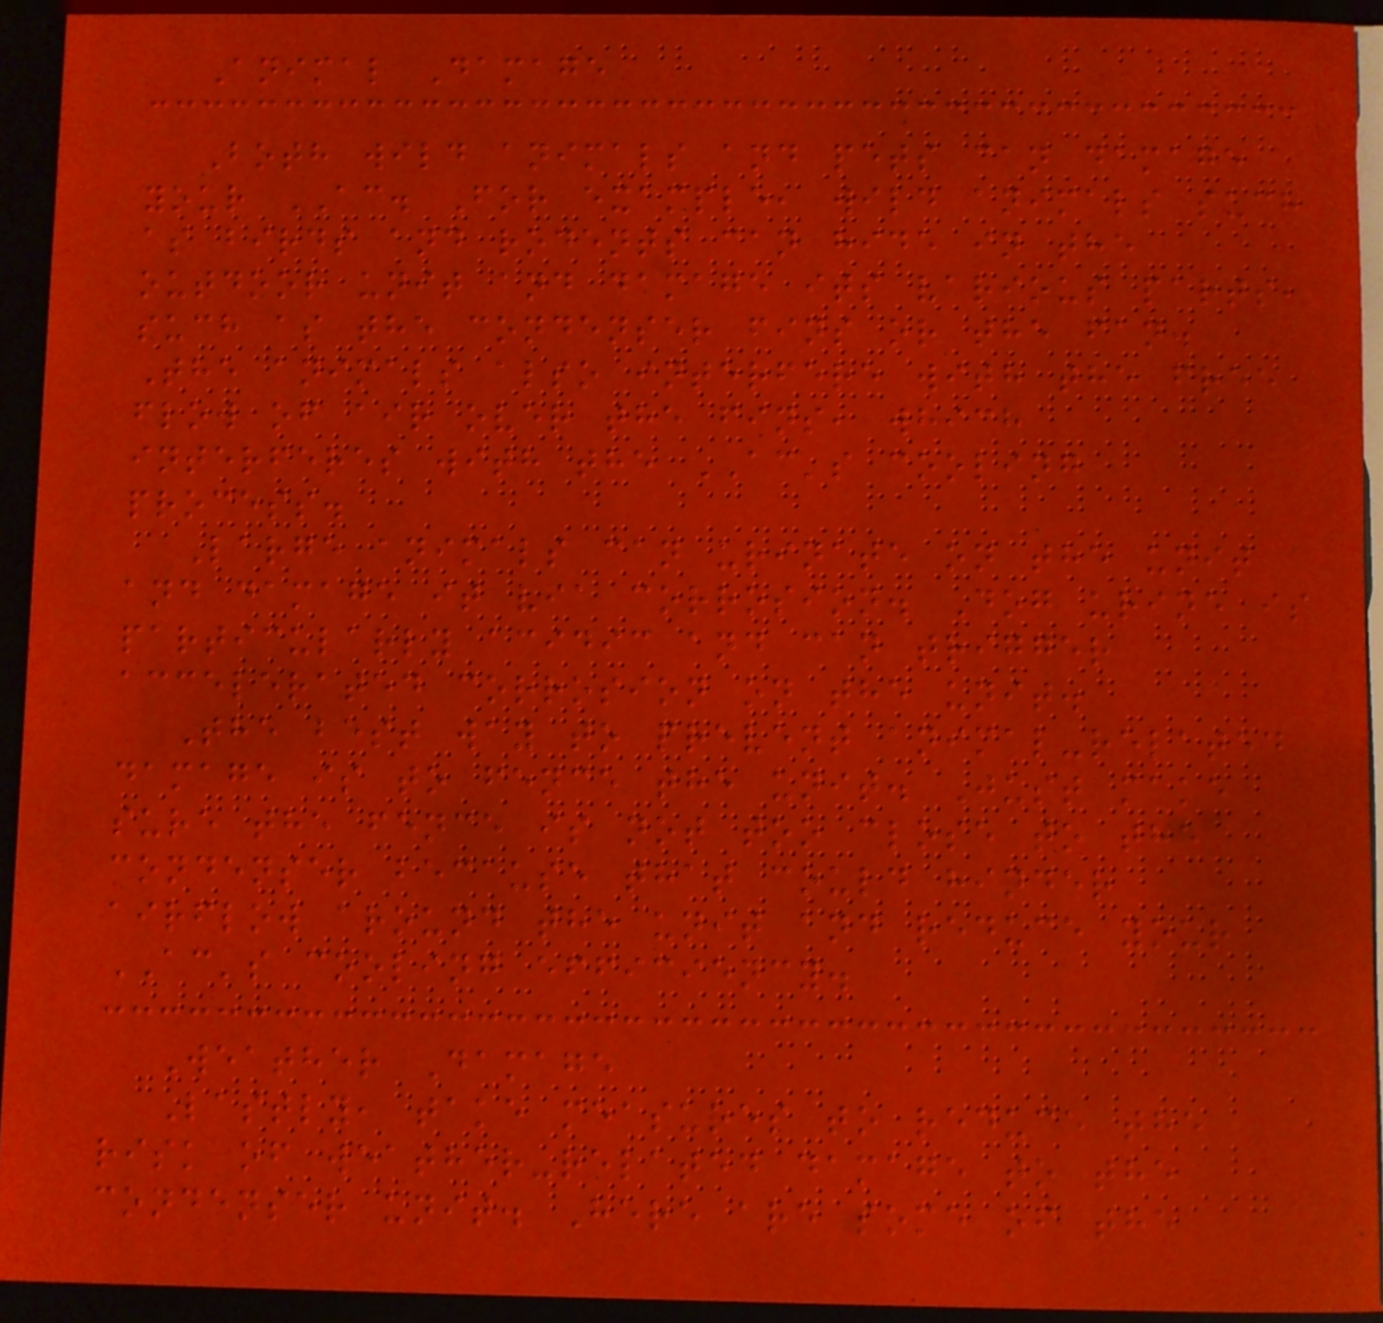Animal Damage
Both wild animals and pets can damage
your AC. For example, wild animals such
as birds and rodents can hide in the
outdoor unit and damage its various parts,
such as the condenser fins or the fan.
The animals also interfere with the free
flow of air over the fins, which
interferes with the AC's cooling
process.
Large animals can urinate on the unit
and damage it via corrosion. Dog urine is
particularly acidic and can trigger
accelerated corrosion on the unit.
The best way to prevent animal-related
damage is to fence the unit. Just make
sure the fence is not too close to the
condenser because that could hinder
airflow around the unit and reduce your
AC's cooling efficiency.
Weather Damage
Lastly, take measures to reduce the
risk of weather-related damage to the
condenser unit. Here are some of the
